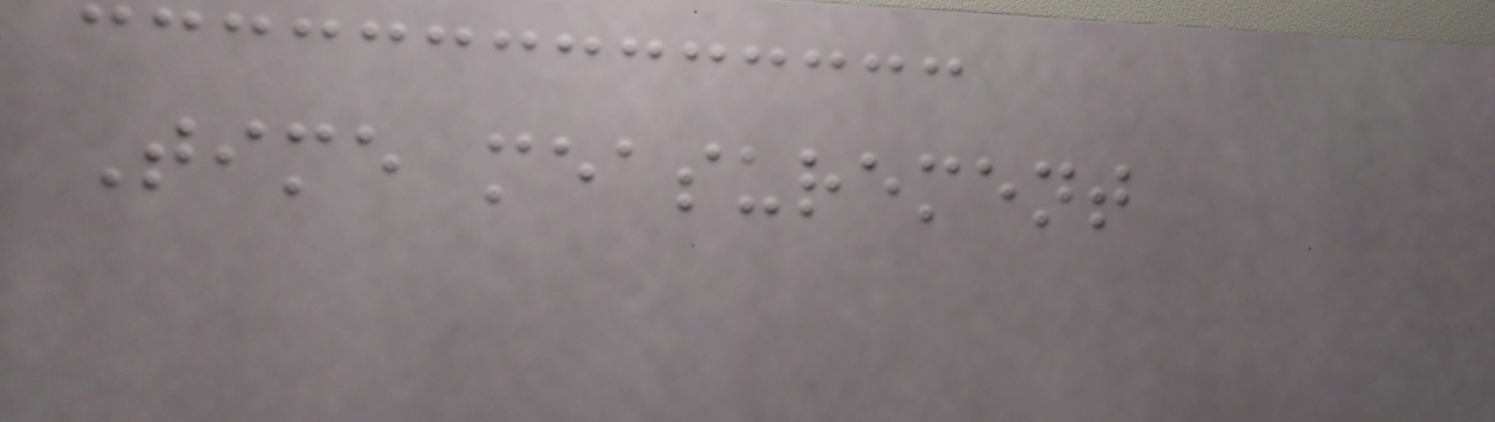Time measurement
